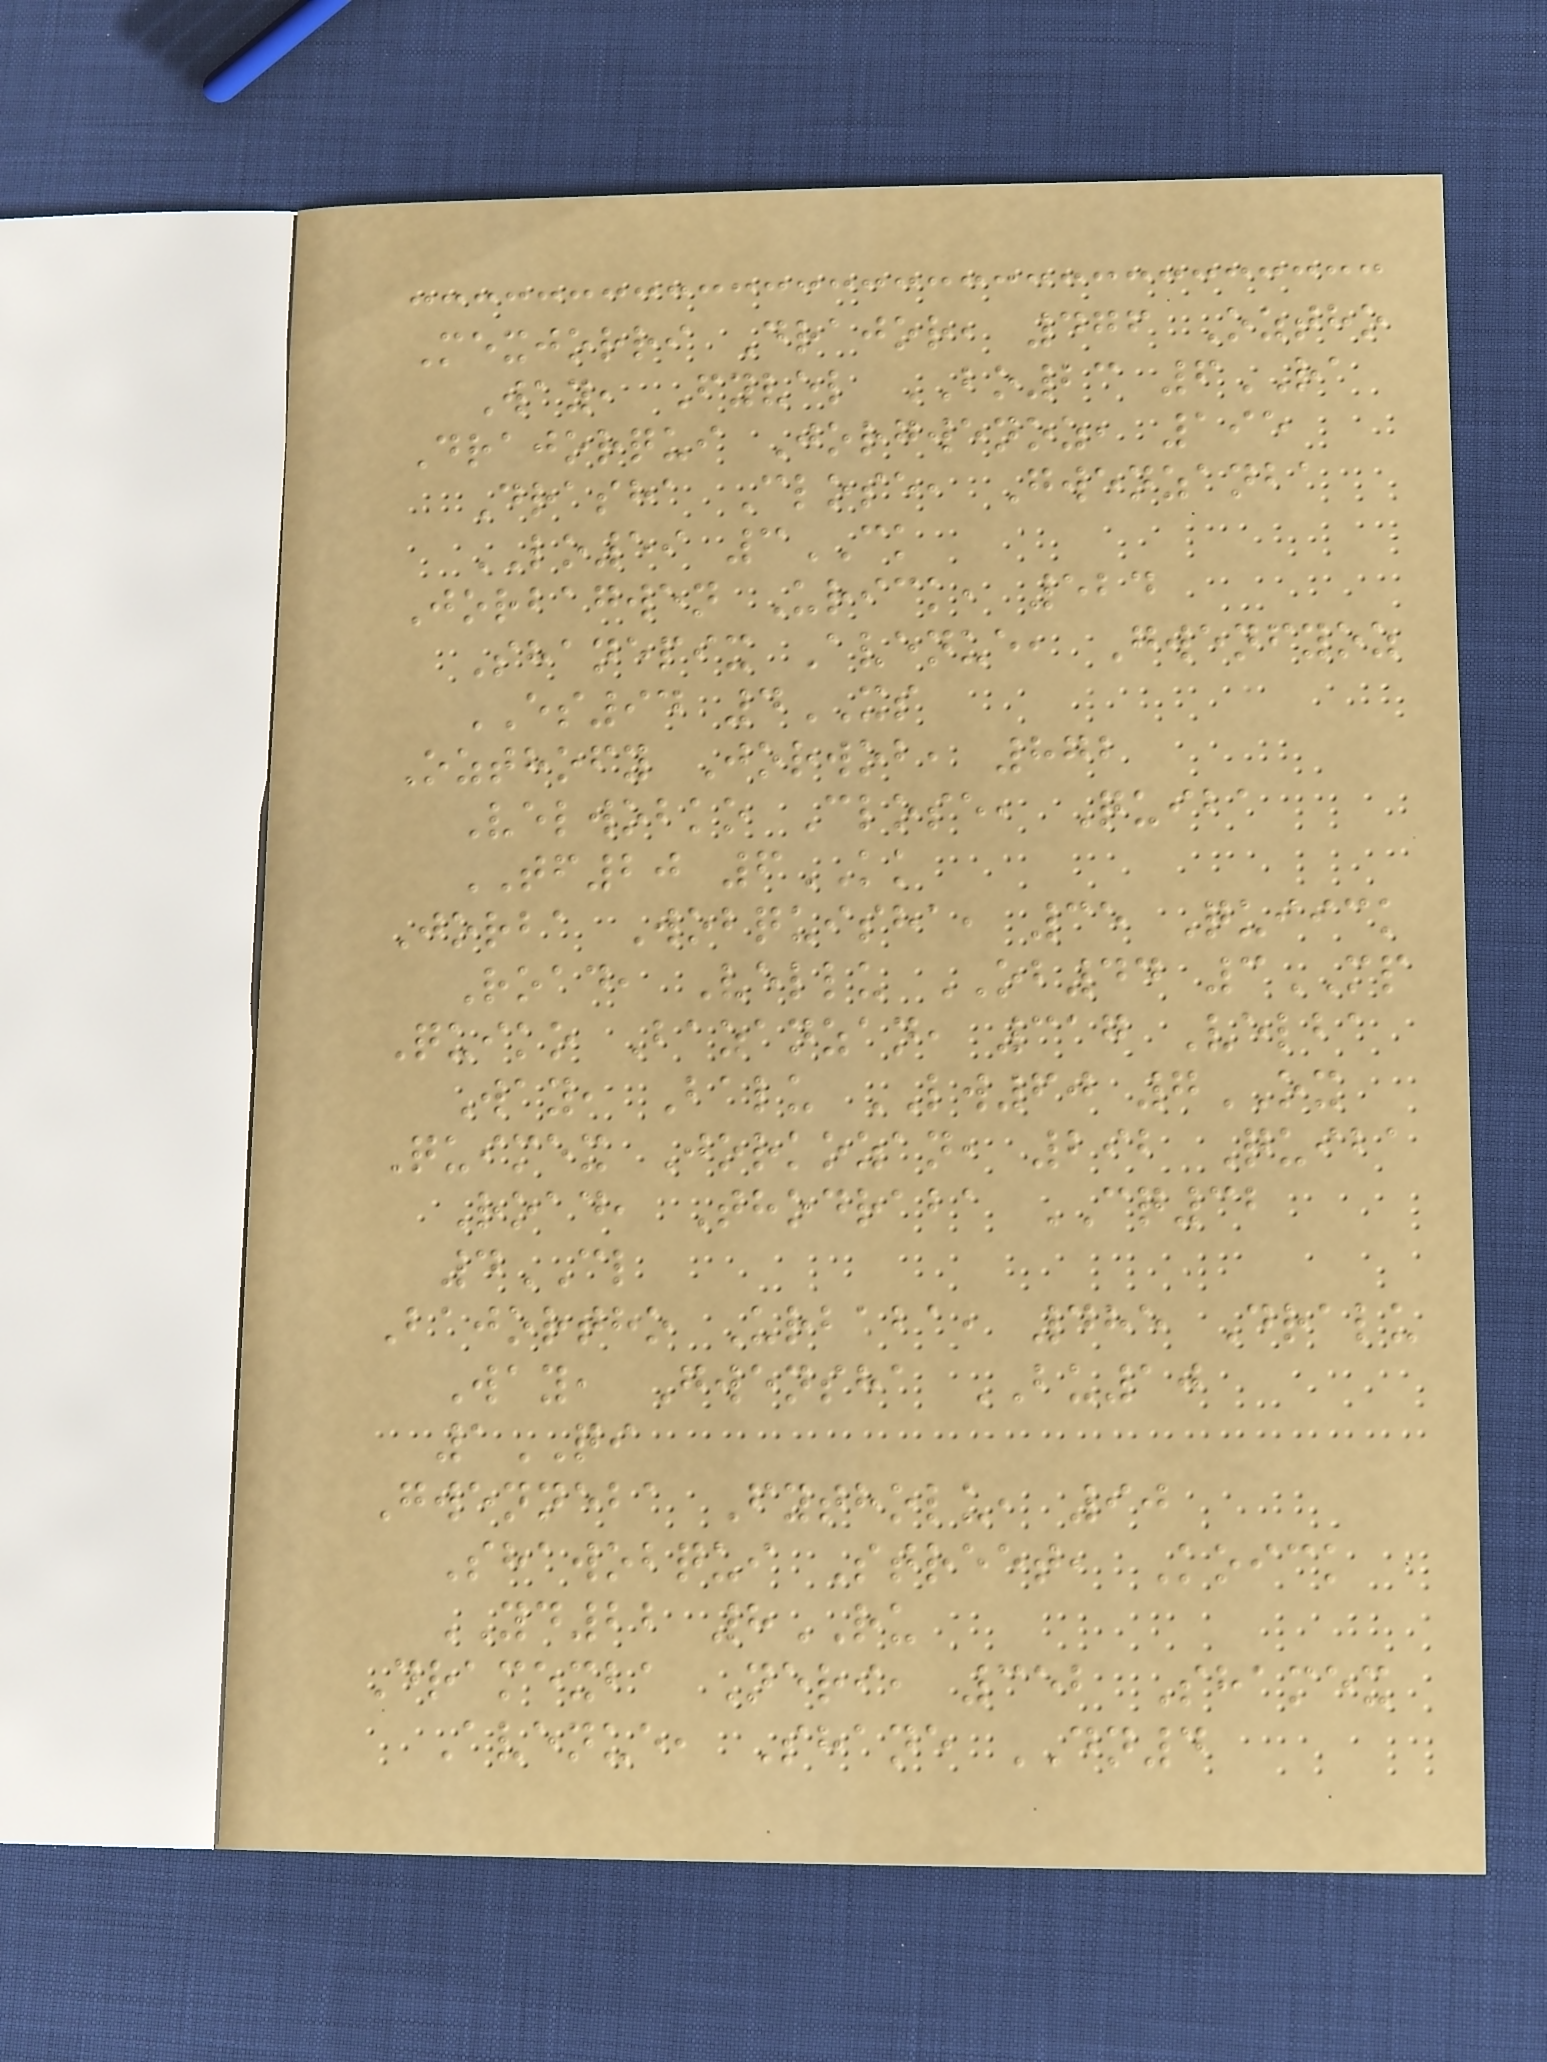Mexjorri Drajor, 476 Oztho
Way, Fyvel BO23 6RA
Drajorqui Jorgwenoz, 195
Drasha Close, Gwenzanba
LO59 3CK
Jorbagwen Urick, 524
Shanepix Avenue, Gwenfyoz
ES94 4XS
Ozthofy Jorwob, 872
Velwobko Close, Quiba
TF20 6KK
Jorba Wobquisha, 35 Quiick
Road, Vellu OB44 3MP
Quiko Bazanzan, 317 Velba
Way, Balu LW60 7OX
Quimex Jorkozan, 292 Quiba
Road, Thodraba CQ32
4CL
Bajortho Urbaba, 485 Dralu
Way, Gwensha BU10
1QI
Gwenneba Fytholu, 90
Shawobqui Street, Koick
YD22 8RU
Dramexba Neri, 352 Shamex
Avenue, Shane DN4
